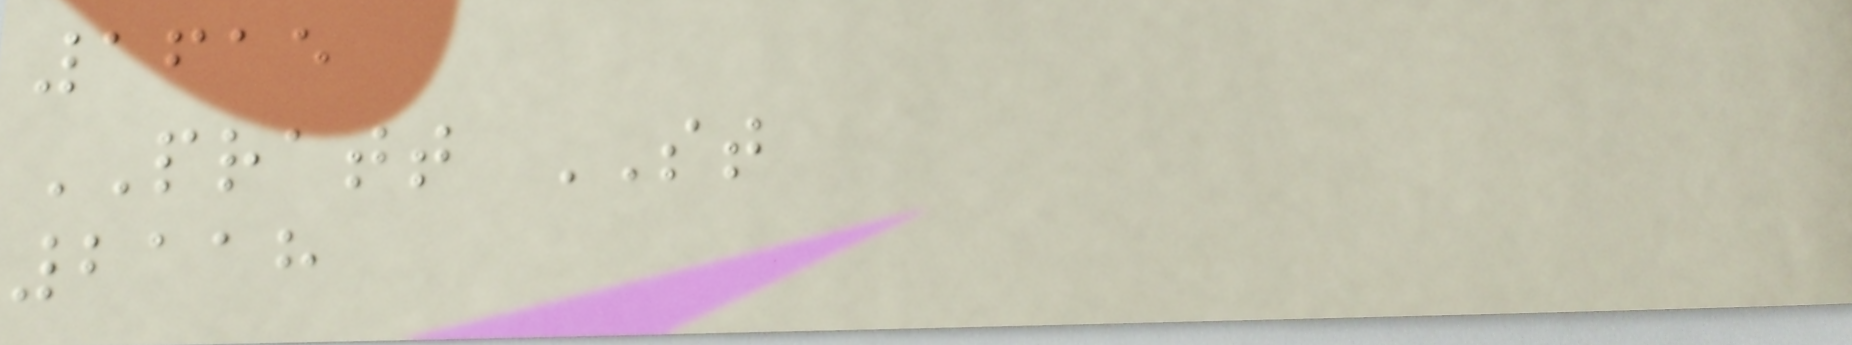1615
PRATT ST
2118
